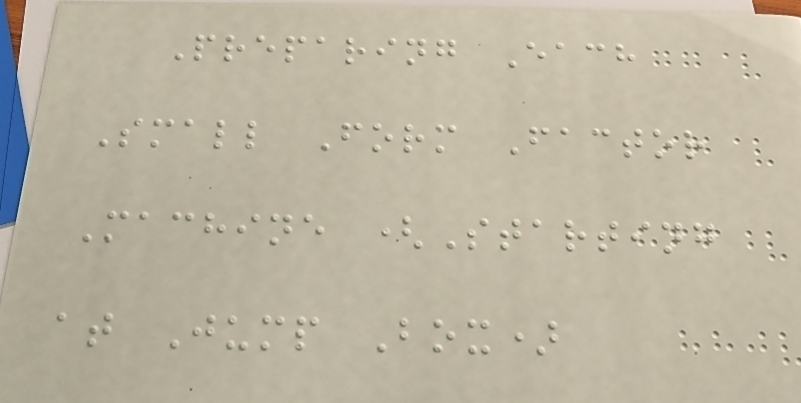Preparing Each
Small Form Factor
Machine (Starting
at Jump Box)
